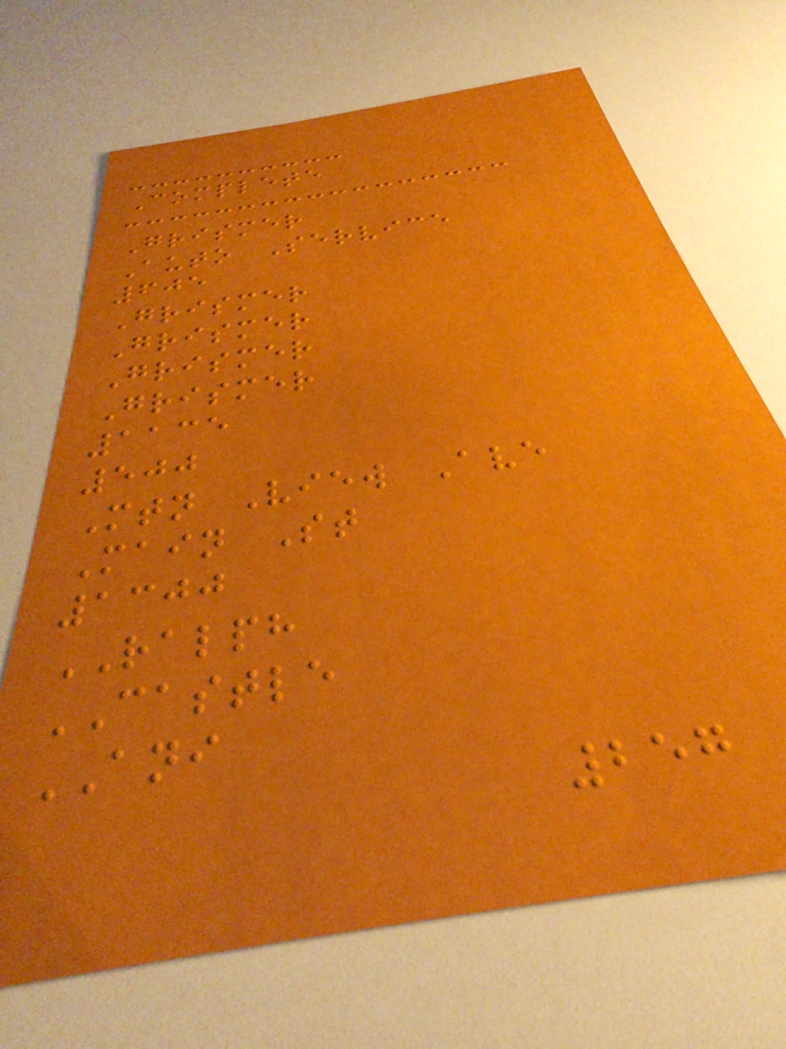Complete
Grismer
Auto Service
605
Grismer
Grismer
Grismer
Grismer
1135
500
Mtn View Ave
Main St
1300
RALPH
CASTLE
ANI
257
